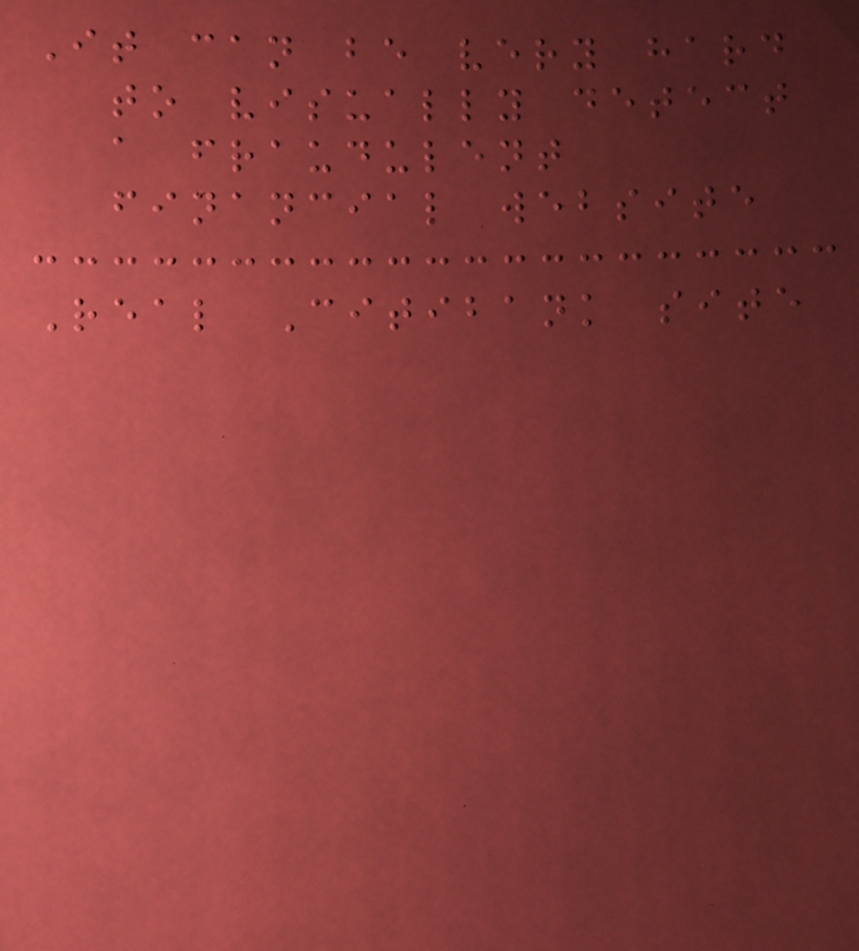It can be very hard
to visually detect
a fraudulent
financial website
Real Citibank site
